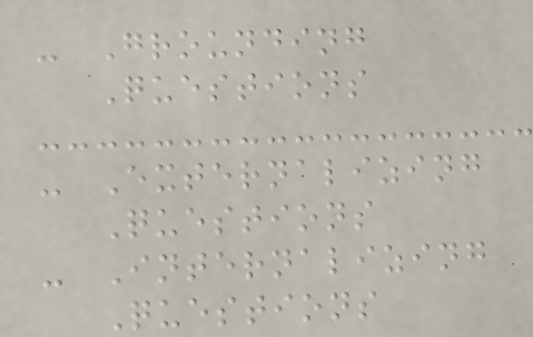- Grounding
Questions
- Externalizing
Questions
- Internalizing
Questions
